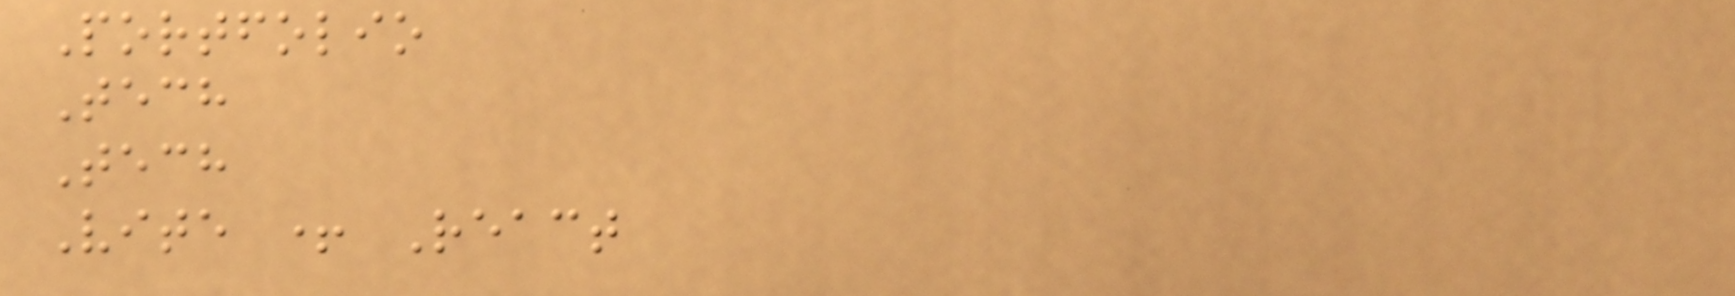Portfolio
Tech
Tech
Vite + React
